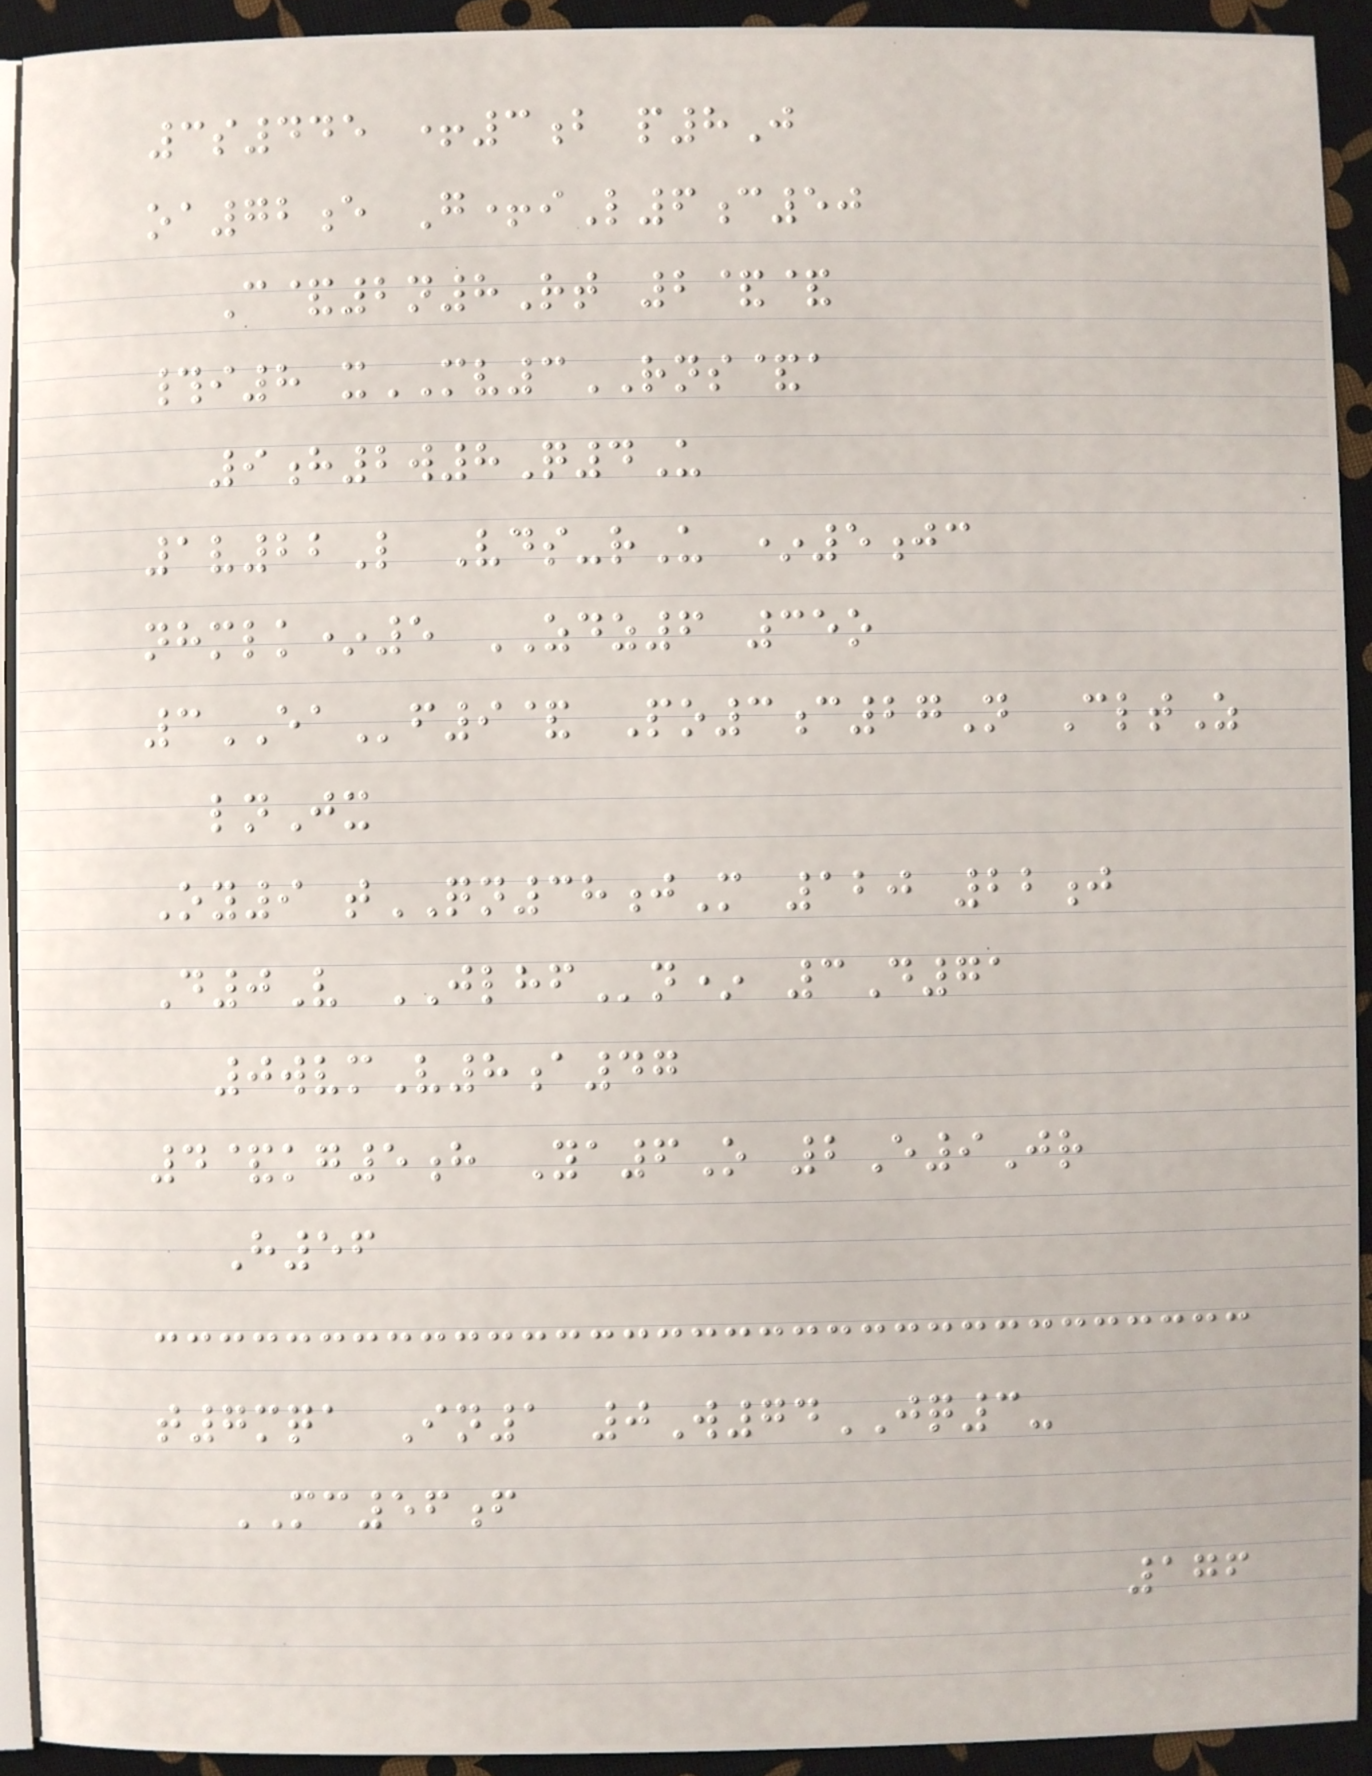3s445 +3b p8J
oa72e G+iL6c50
C&2n8Rt 2&&
#i8 xMV3RNS&a
9h2w8Q4U
1v22L Vds-rU *5jc
nhmlk*5 ZDZ6 35o
3EAf9& Po3c27N CltZ
lnJx
Oy9 tQN38jM 120 22j
D0V JLHFn* 3D71
0wvmV8a47
4&kg5h Ya6O 2E9Jr
H56
t7mqa In1 0W74JQ3-
MC56f
176
